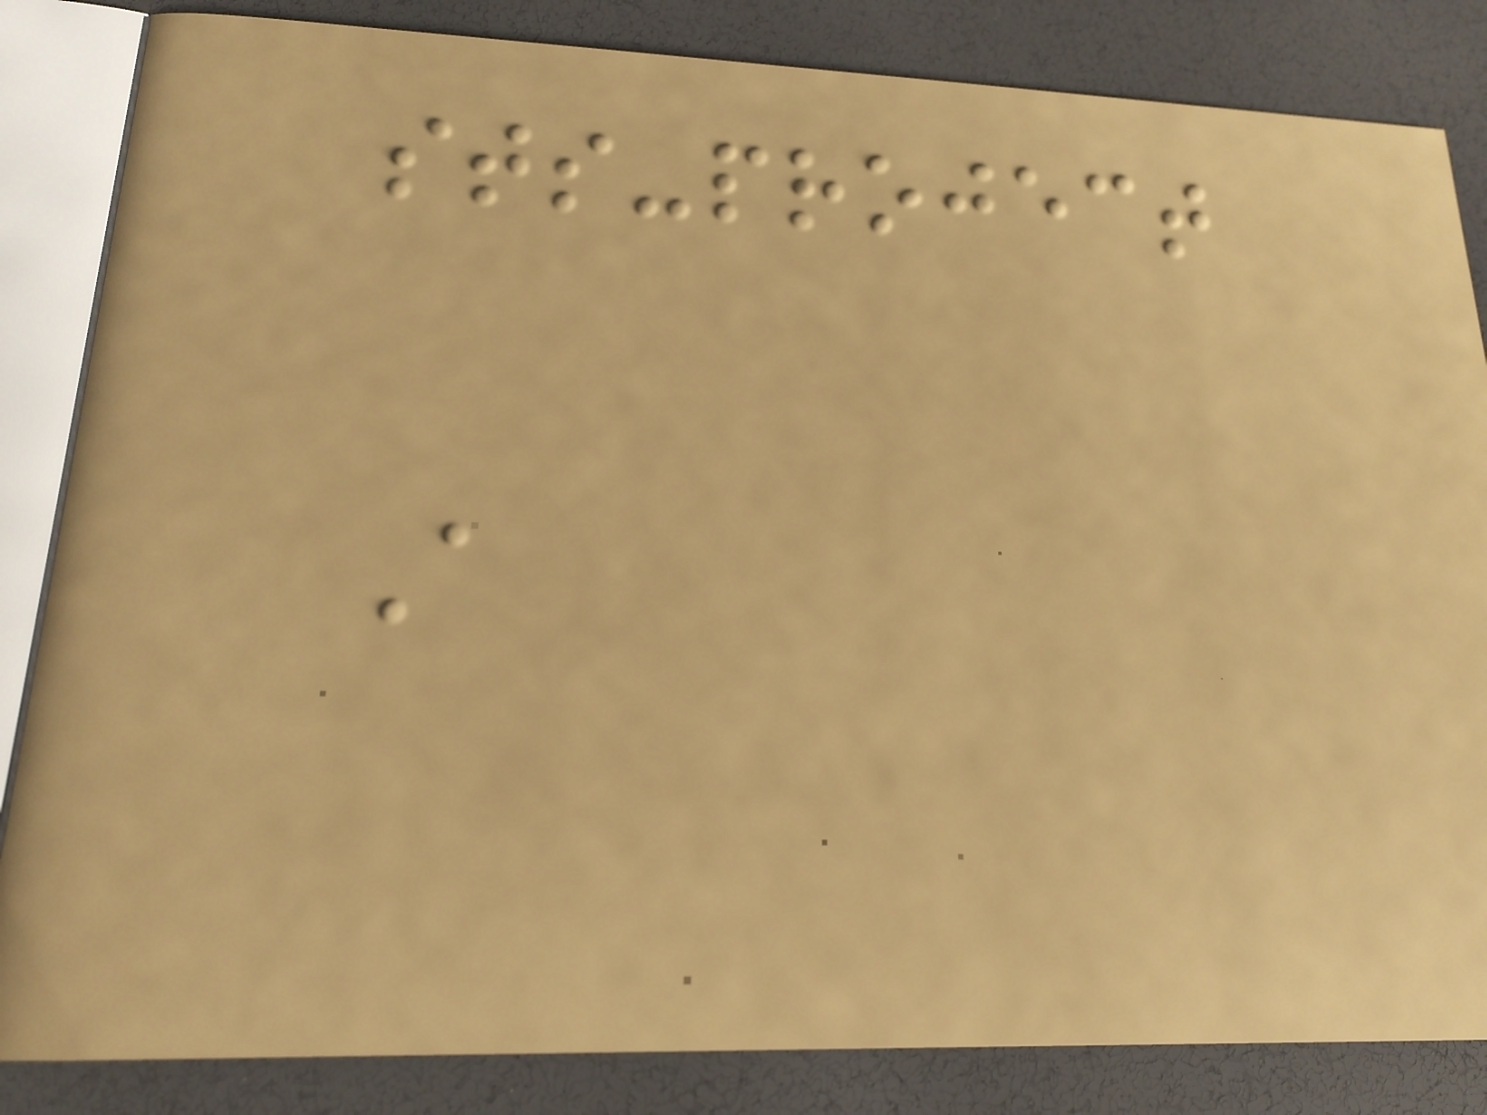sts-project
A
